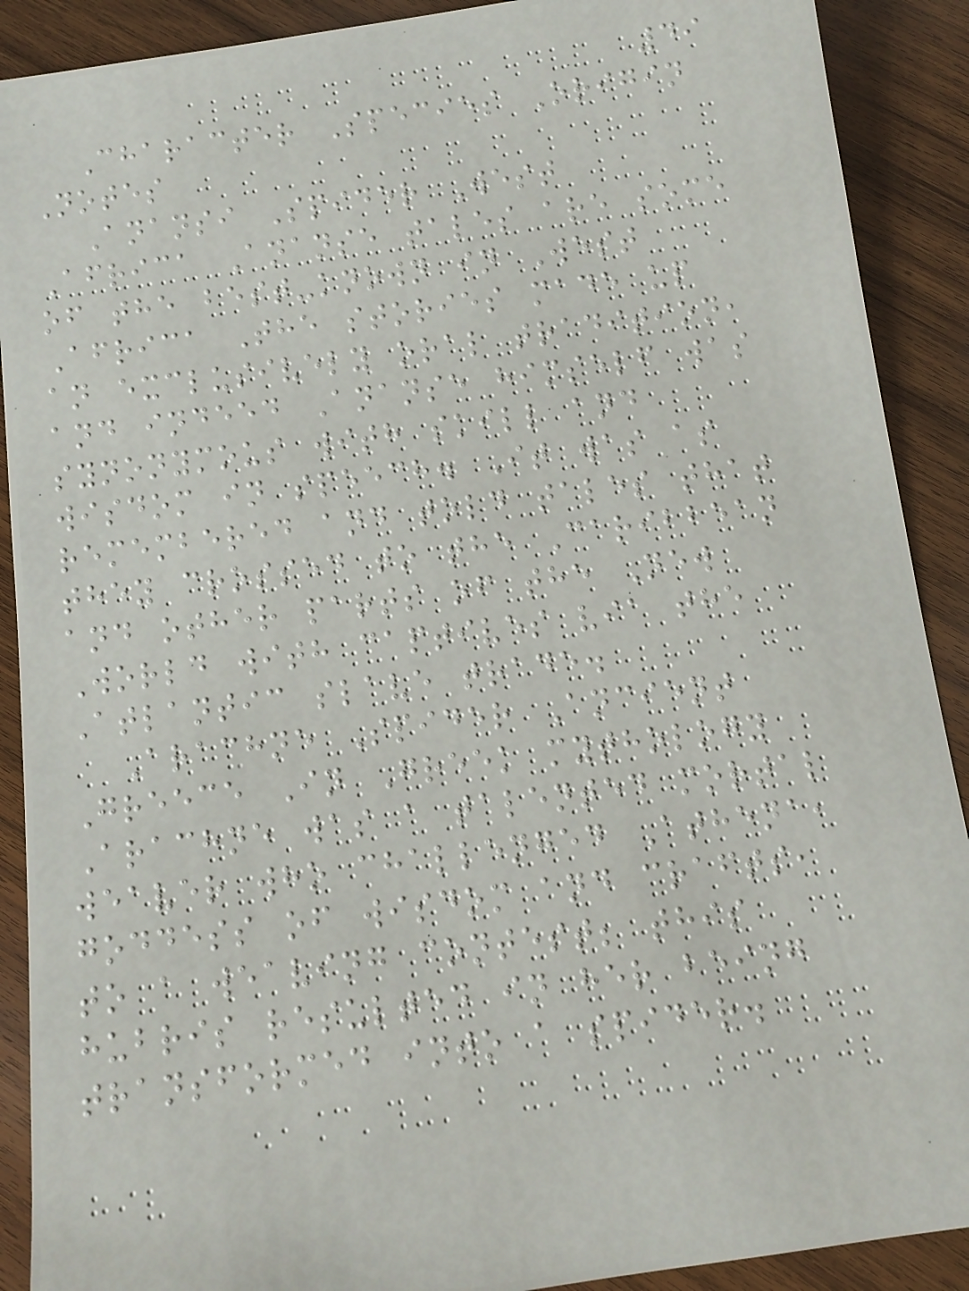49
Character Species Origin
Notes
Anansi Spider West
Africa Ananse tales are some
of the best-known in West
Africa The stories made up
an exclusively oral tradition,
and indeed Ananse himself was
synonymous with skill and
wisdom in speech. It was as
remembered and told tales that
they crossed to the Caribbean
and other parts of the New
World with captives via the
Atlantic slave trade.
Arachne Spider Ancient
Greece In Greek mythology
Arachne was a talented mortal
weaver who challenged Athena,
goddess of wisdom and crafts,
to a weaving contest; this
hubris resulted in her being
transformed into a spider.
